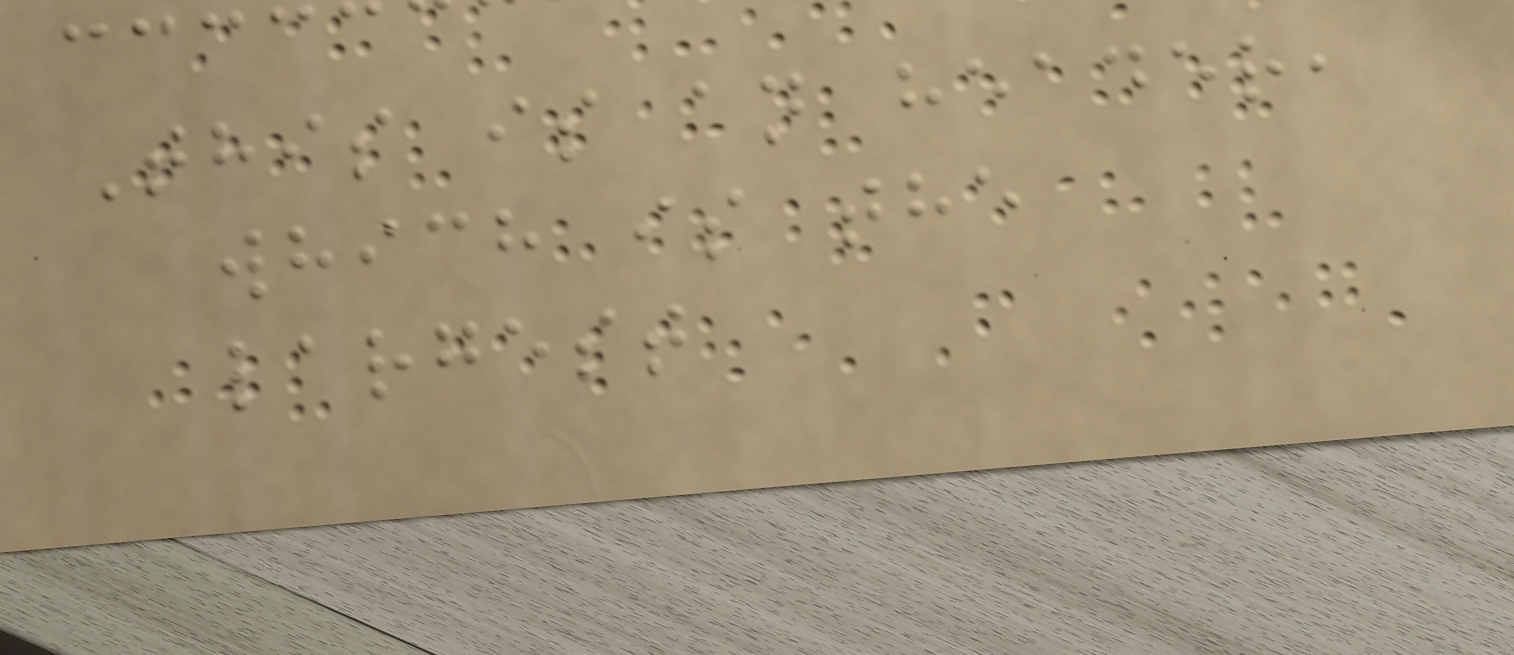This is an header,
which is the
largest
